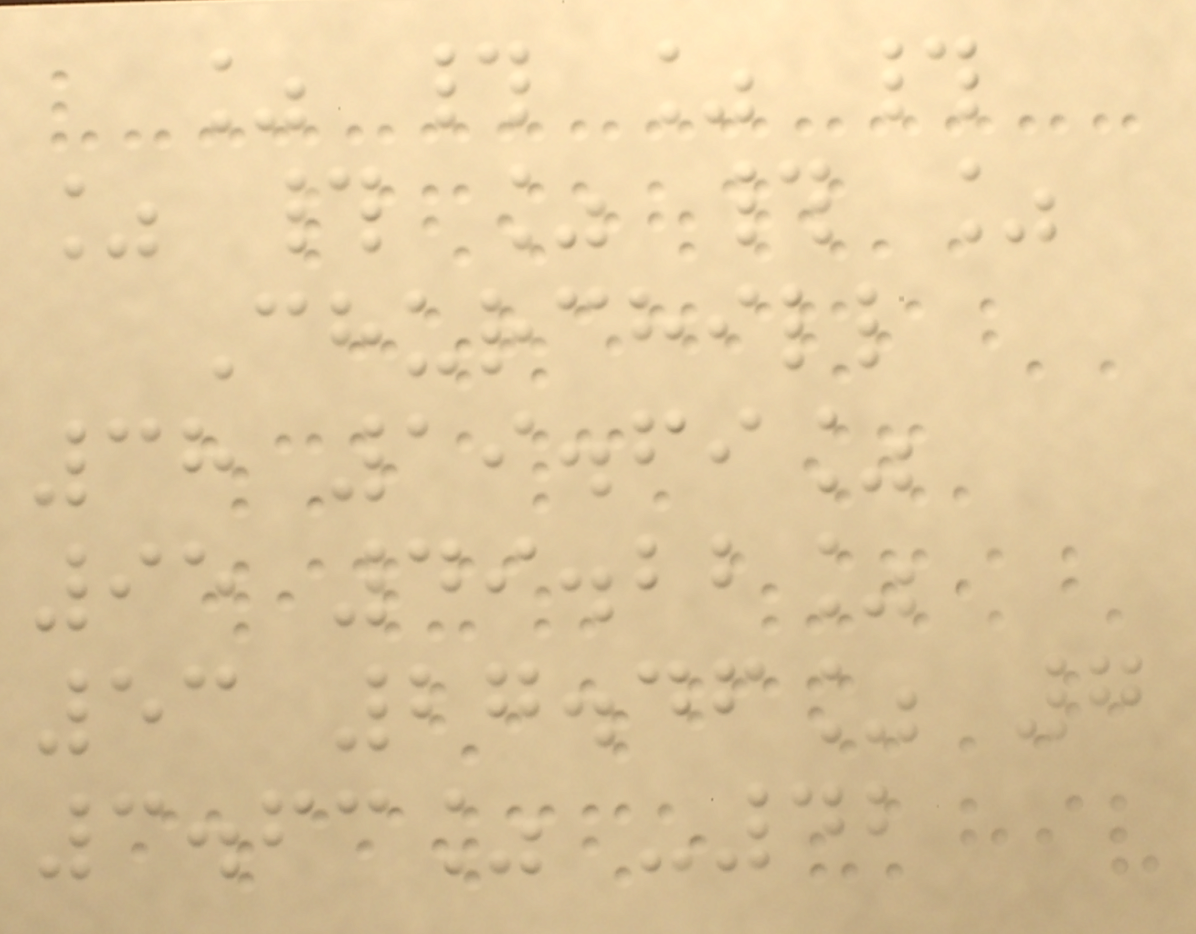% # % #
% # % # %
Churchill
38 19.69%
95 49.22%
53 27.46% 7
3.63% -42
